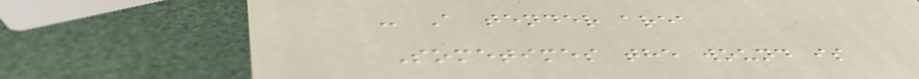- A tender area
Sometimes the wound is
